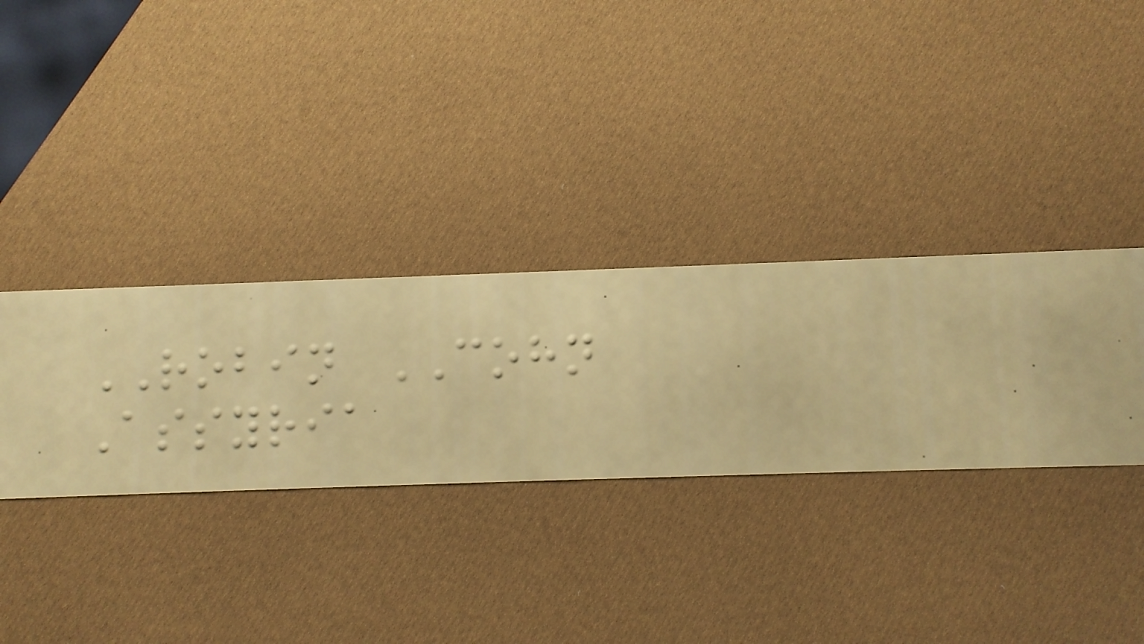ROBIN COHN
Assyria
